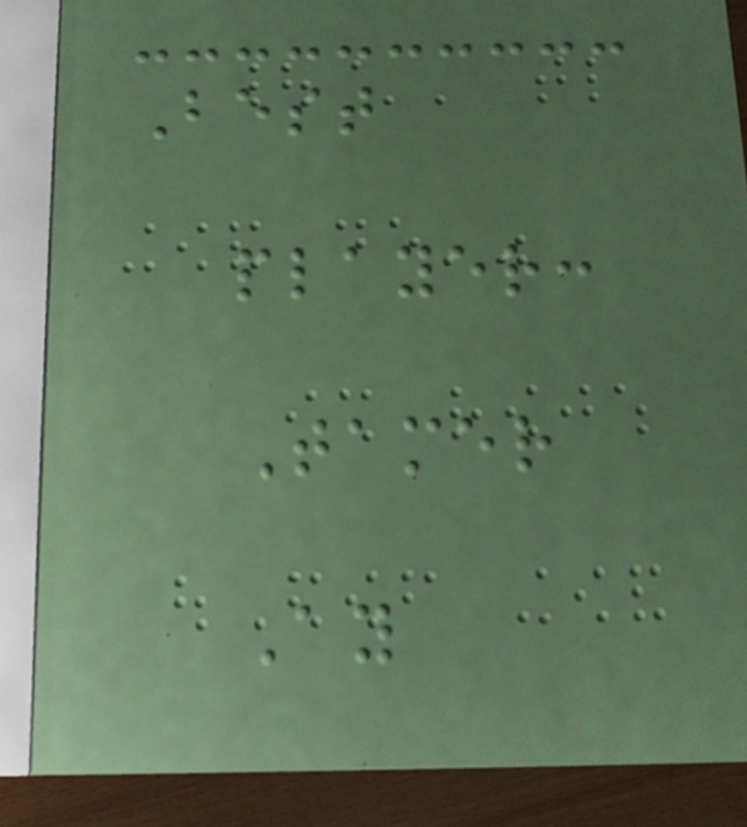Best
player:
Tamer
Ay
